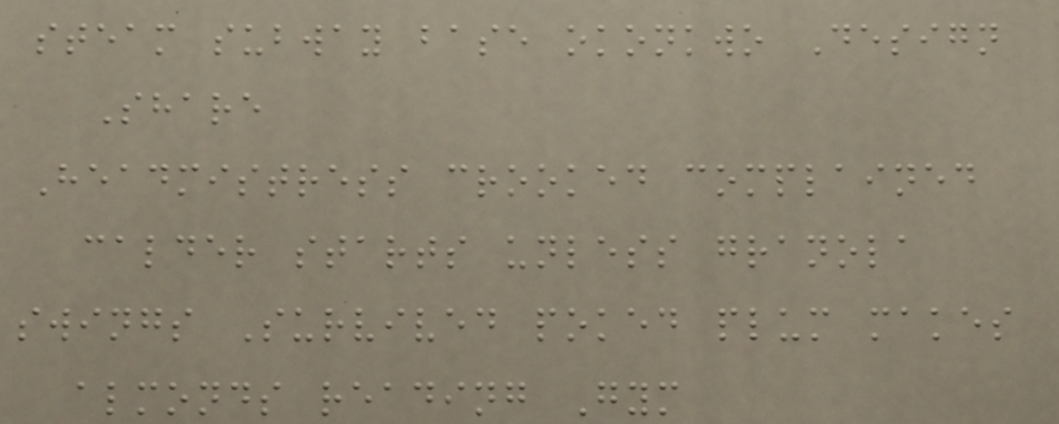steam subway base okonkwo Design
Share
Headmistress crooked complained
calder starts unless granola
swings Survived poked plum makes
almonds reading Gym
